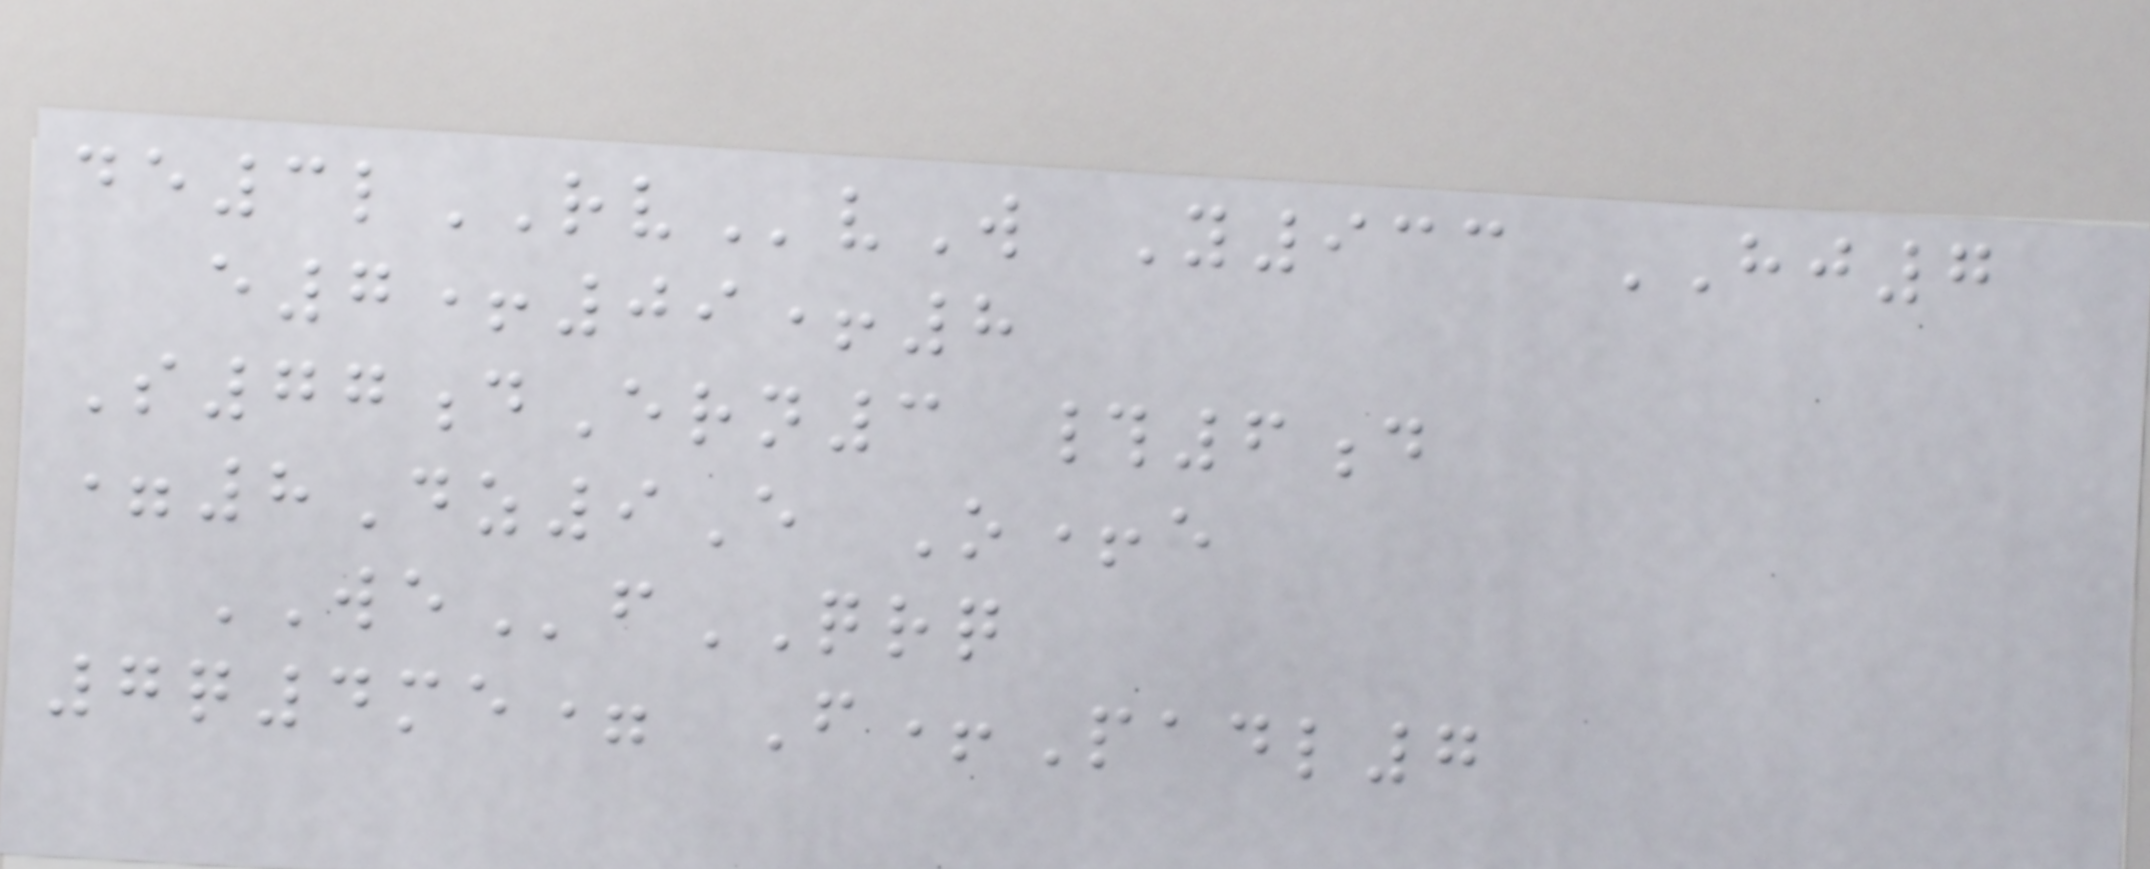de3lRVvW Y933 HJ7
e7+09+8
S77dErn3 #6d
=8Dz9E O+e
WEfQRQ
7q4me= F+Padl7
